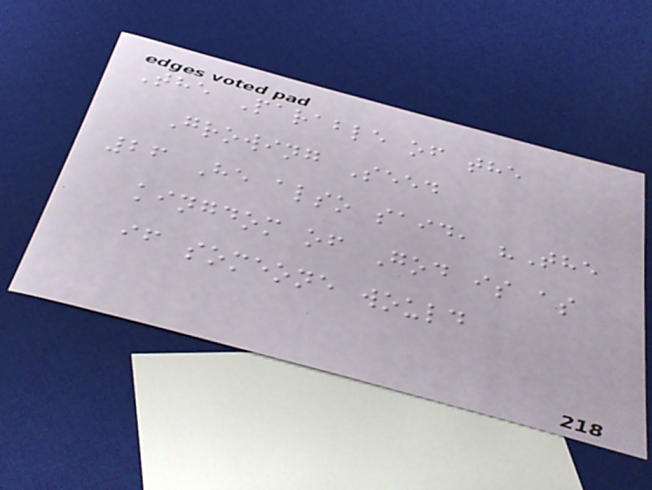The Parable of the
Growing Seed
26 He also said, "The
kingdom of God is as
if someone would
